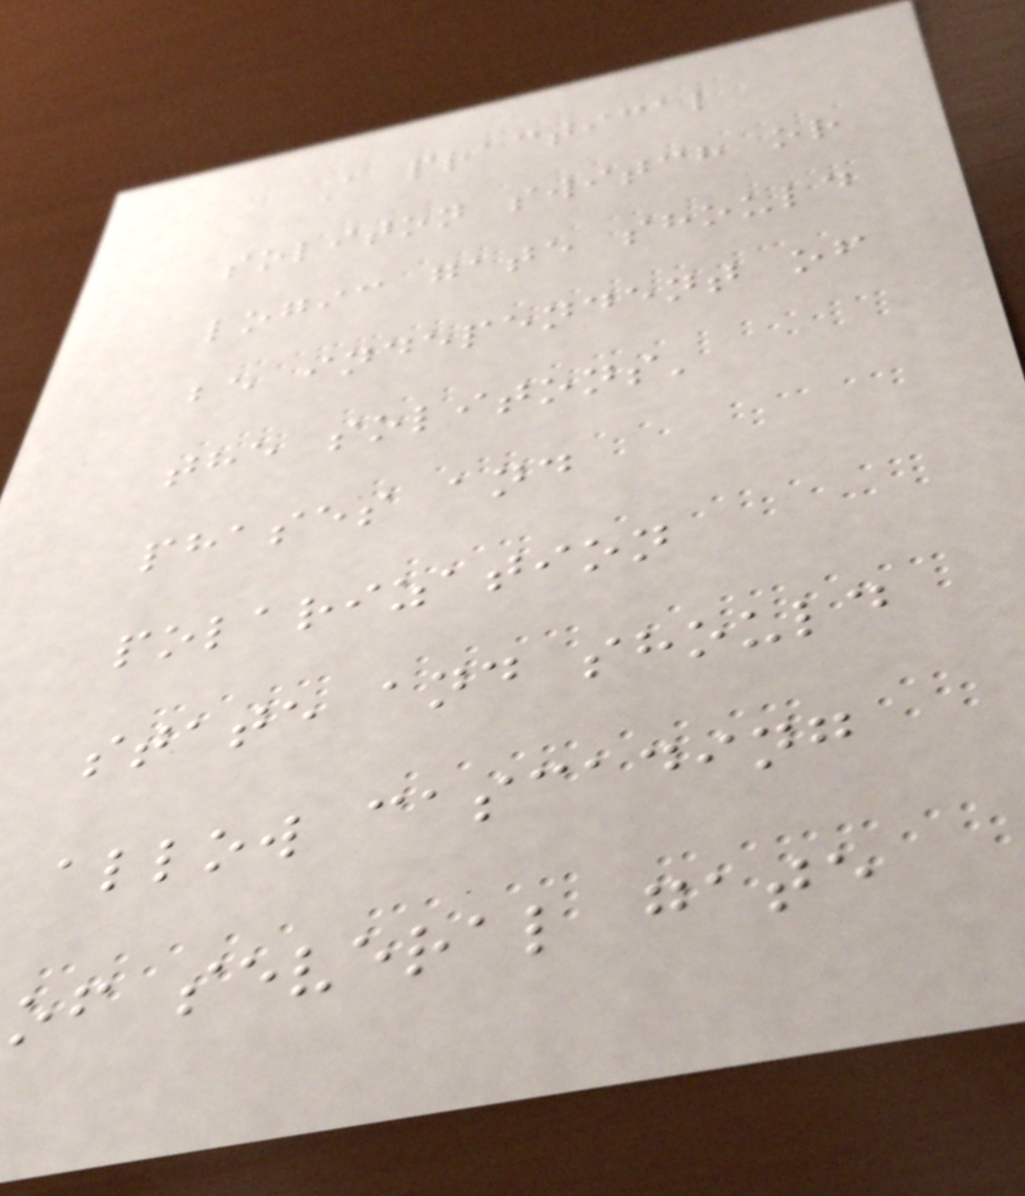A practical
soliton switch or
logic gate should
be independent of
the solitons'
phases and
polarization
state and should
allow cascading
of several gate
